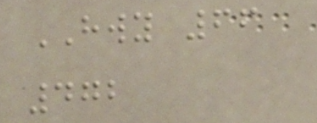HWY 66
472
